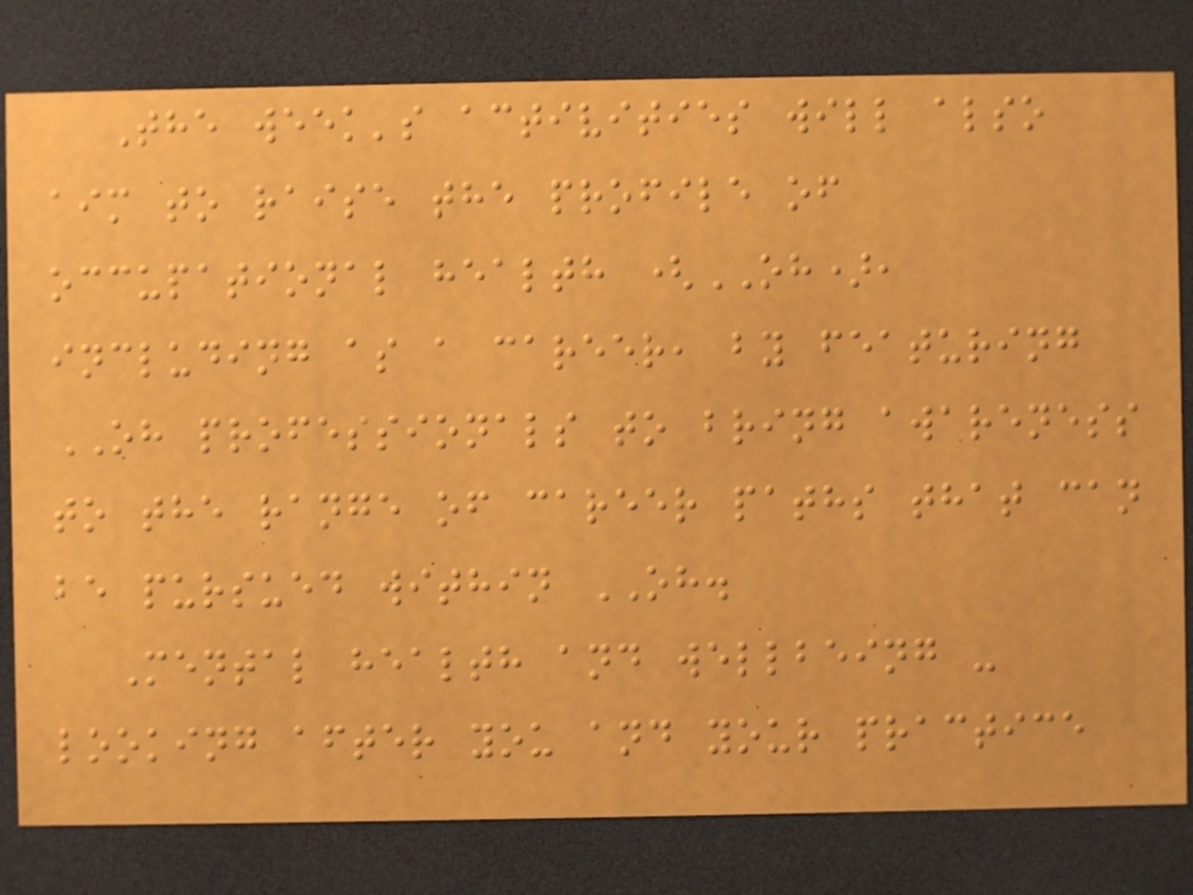The week's activities will also
aim to raise the profile of
occupational health (OH),
including as a career, by featuring
OH professionals to bring awareness
to the range of career paths that can
be pursued within OH.
Mental health and wellbeing -
looking after you and your practice
